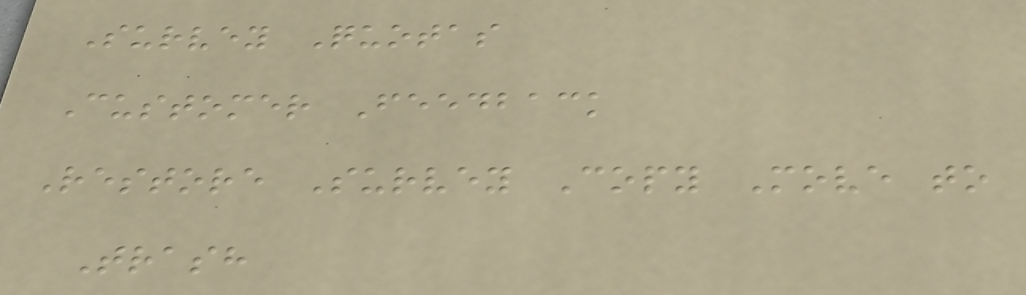Survey Quotas
Customer Feedback
Restore Survey Copy Move to
Trash
